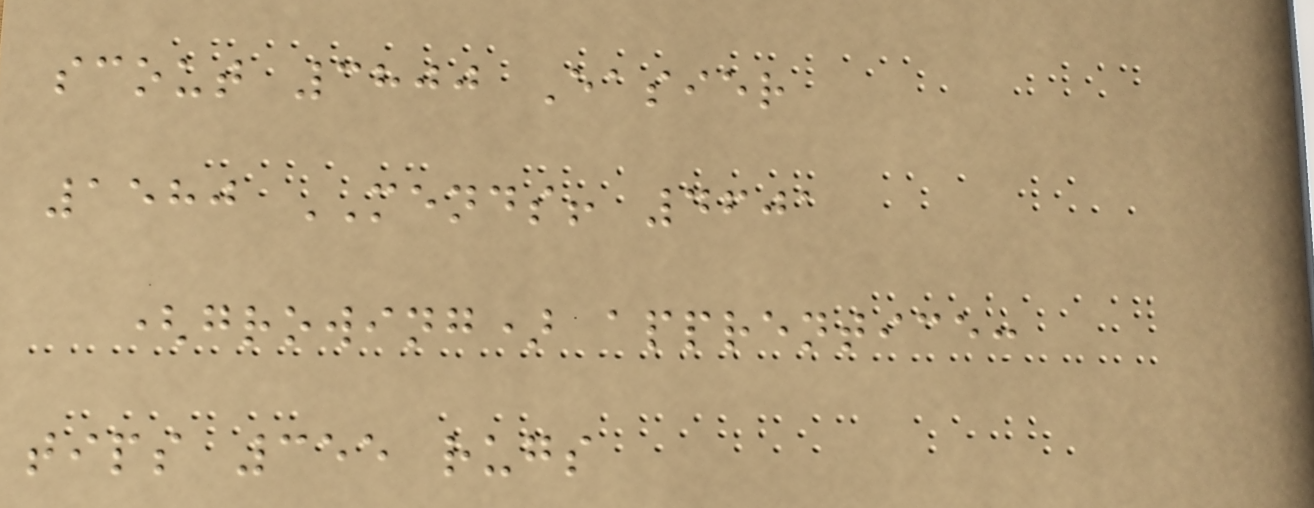scout 3800 Easier
1580 MENDS! 4601
(growing) apprentice:
tips 355 rugs
